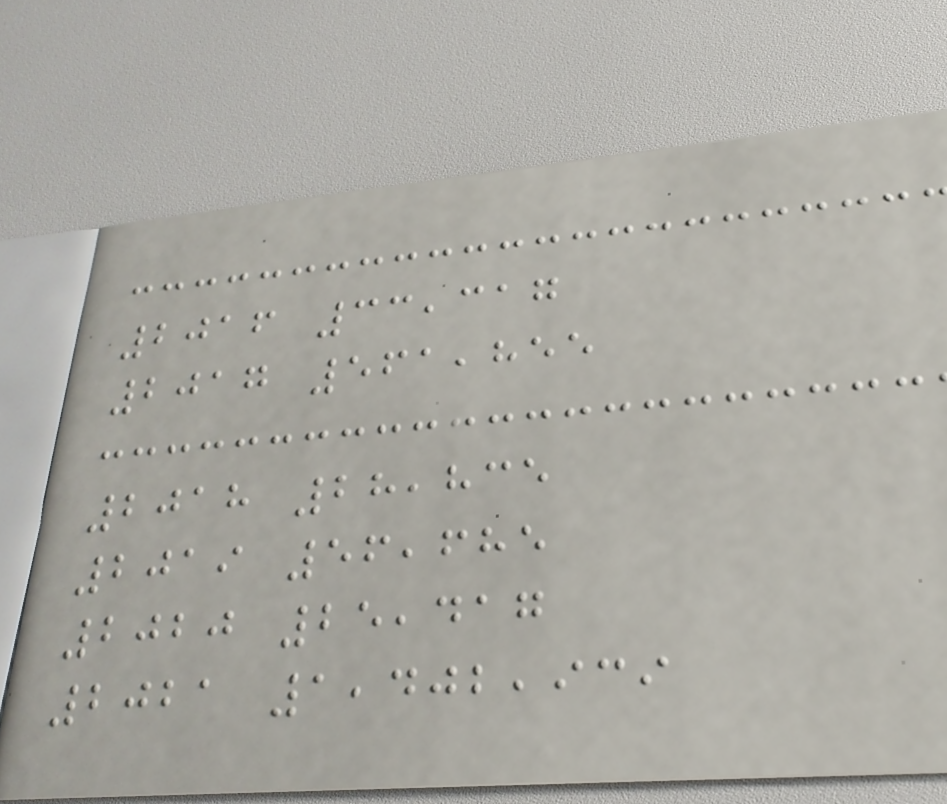2016 33,317
2017 561,855
2018 28,835
2019 56,685
2020 25,417
2021 1,402,939
